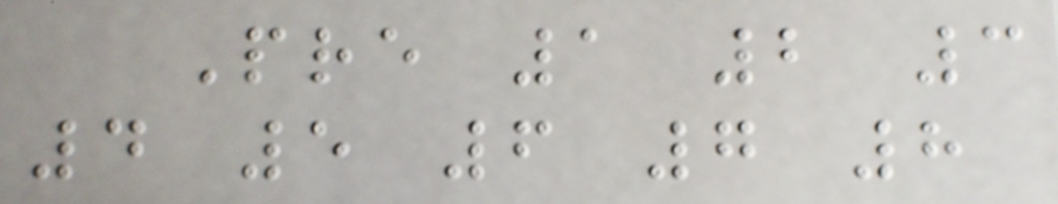Pre 1 2 3
4 5 6 7 8
